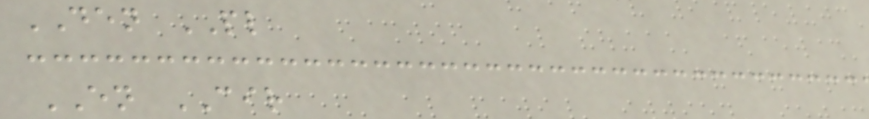DEN PL
EN CIR
